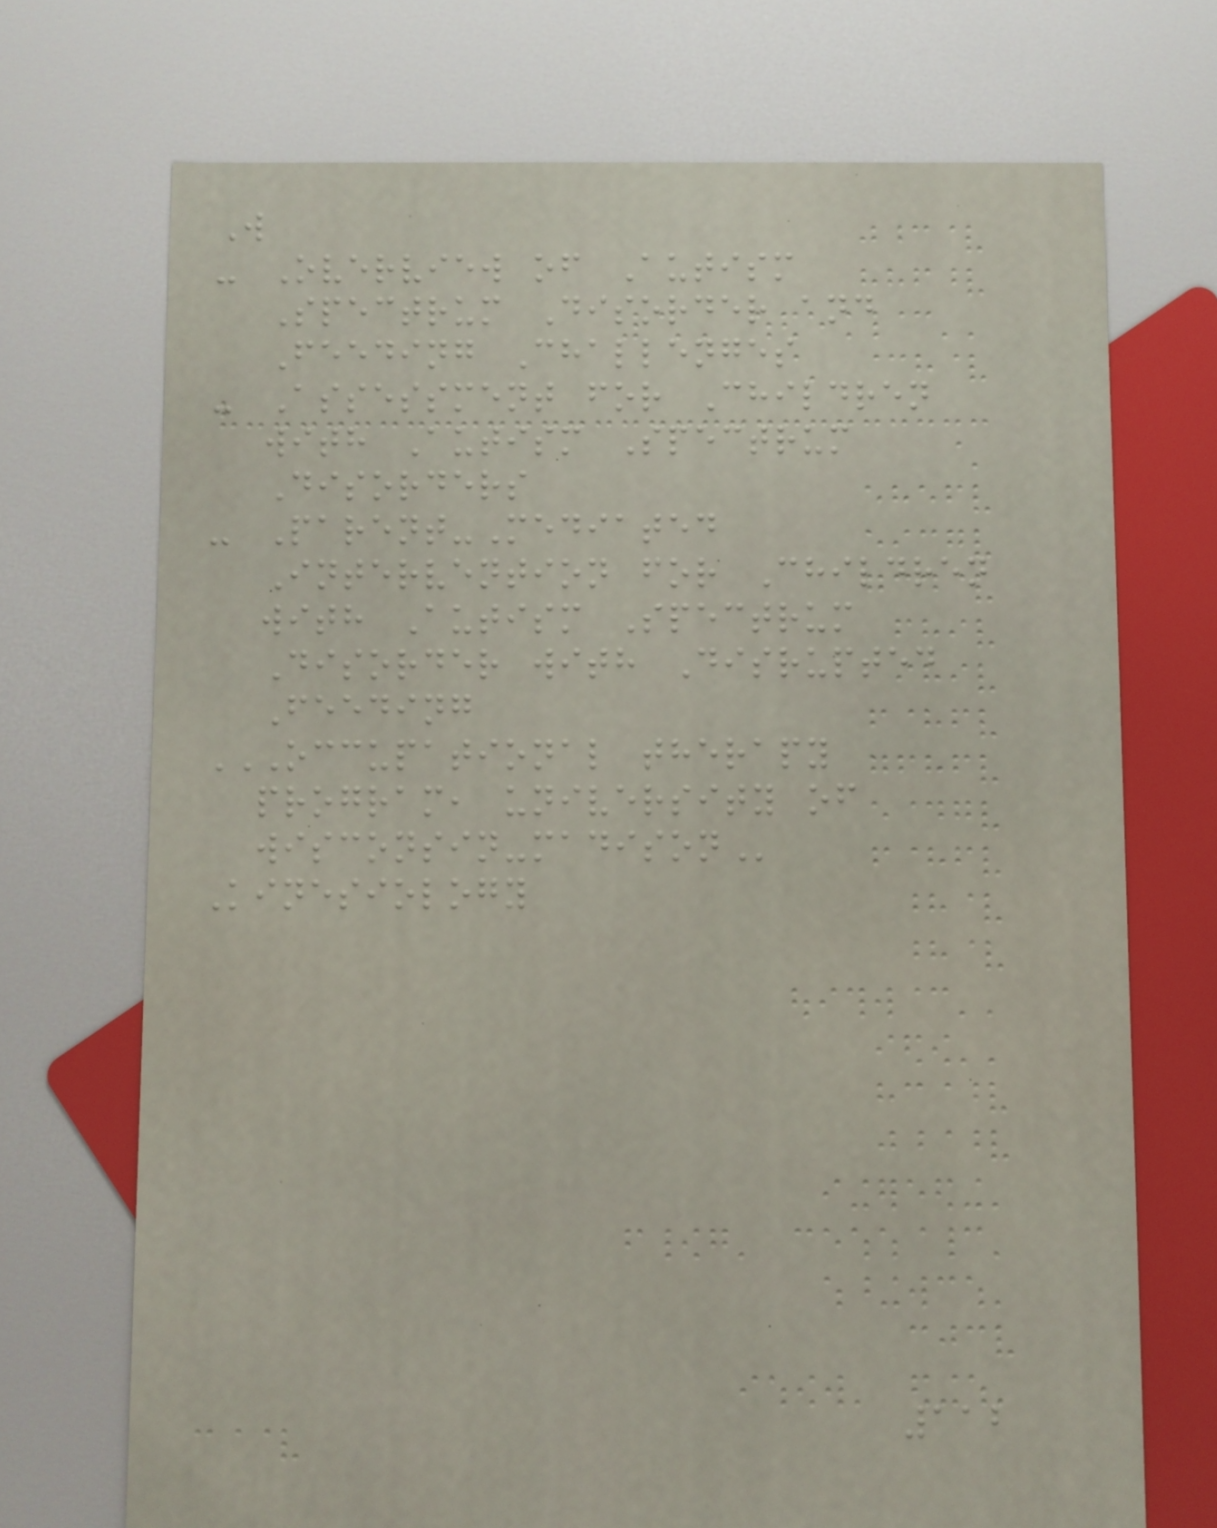W
- Overview of Autism
Spectrum Disorder and
Feeding Challenges
- Assessment for Children
with Autism Spectrum
Disorders
- Parent-Mediated
Intervention for Children
with Autism Spectrum
Disorder with Disrupted
Feeding
OCCUPATIONAL THERAPY
PROGRAM, UNIVERSITY OF
WISCONSIN-MADISON
Kinesiology
112
